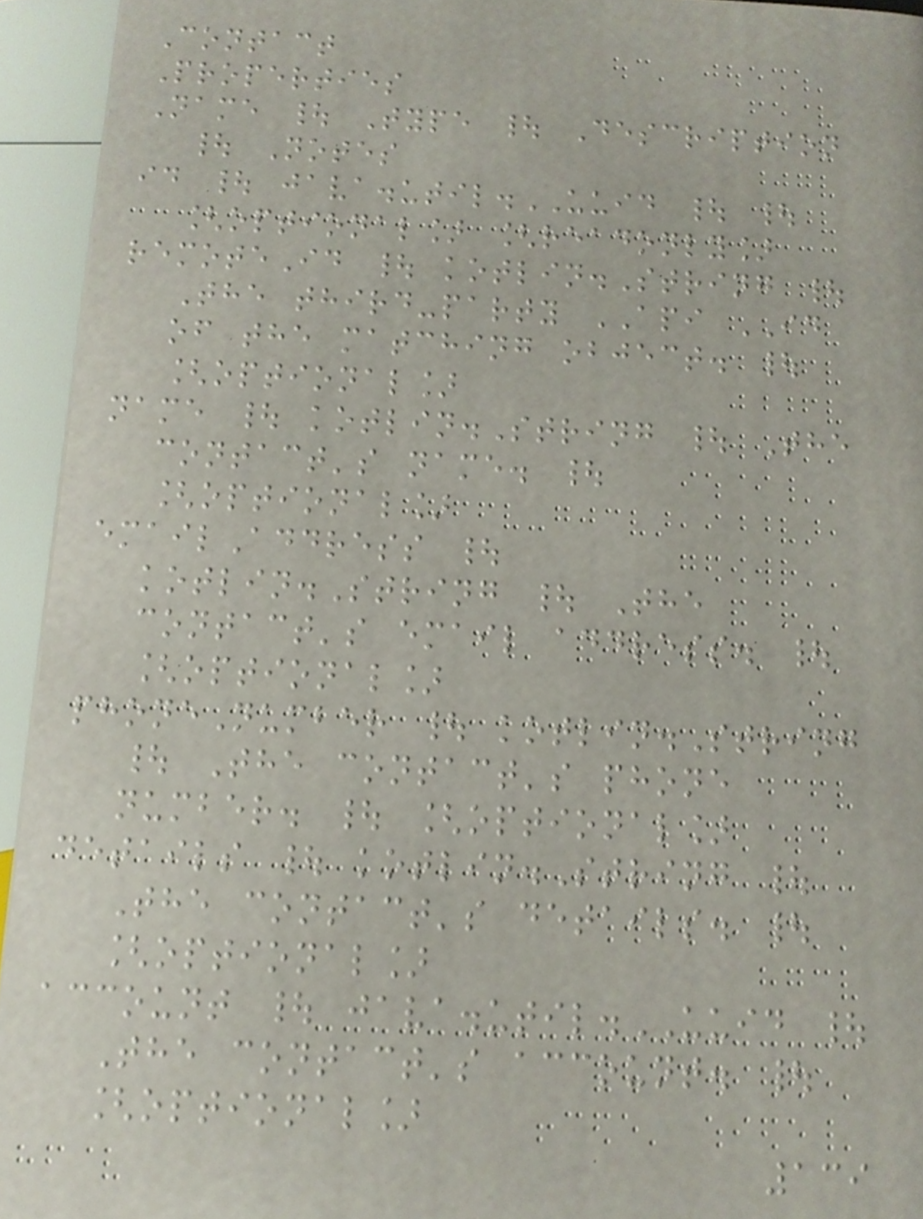Contact
Properties
Name | Type | Description
| Notes
id | java.util.UUID | |
[optional] [readonly]
remoteId | kotlin.String |
The third-party API ID
of the matching object. |
[optional]
name | kotlin.String | The
contact's name. |
[optional]
emailAddress |
kotlin.String | The
contact's email address. |
[optional]
phoneNumber | kotlin.String
| The contact's phone
number. | [optional]
details | kotlin.String |
The contact's details. |
[optional]
account | java.util.UUID |
The contact's account. |
[optional]
139
